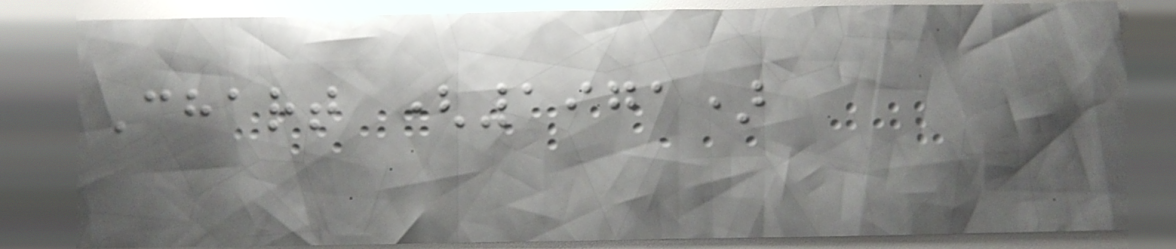Chart (1971)
